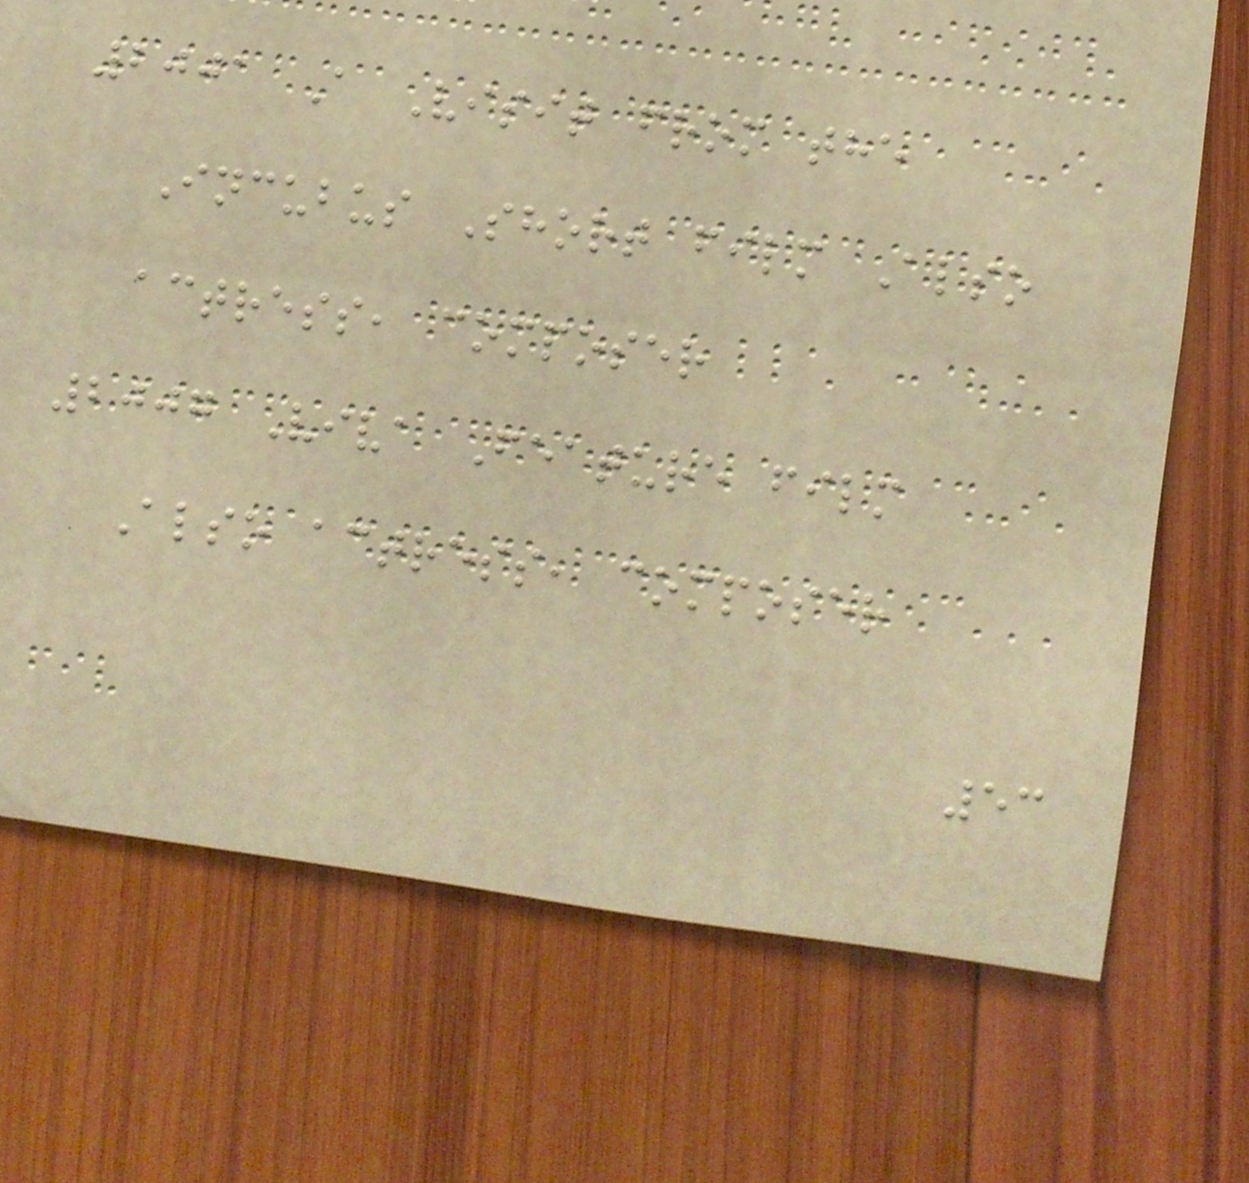2001 A Visit from the
Incubus Short film Also
actress, composer
2007 Viva Feature film
Also actress, composer
53
